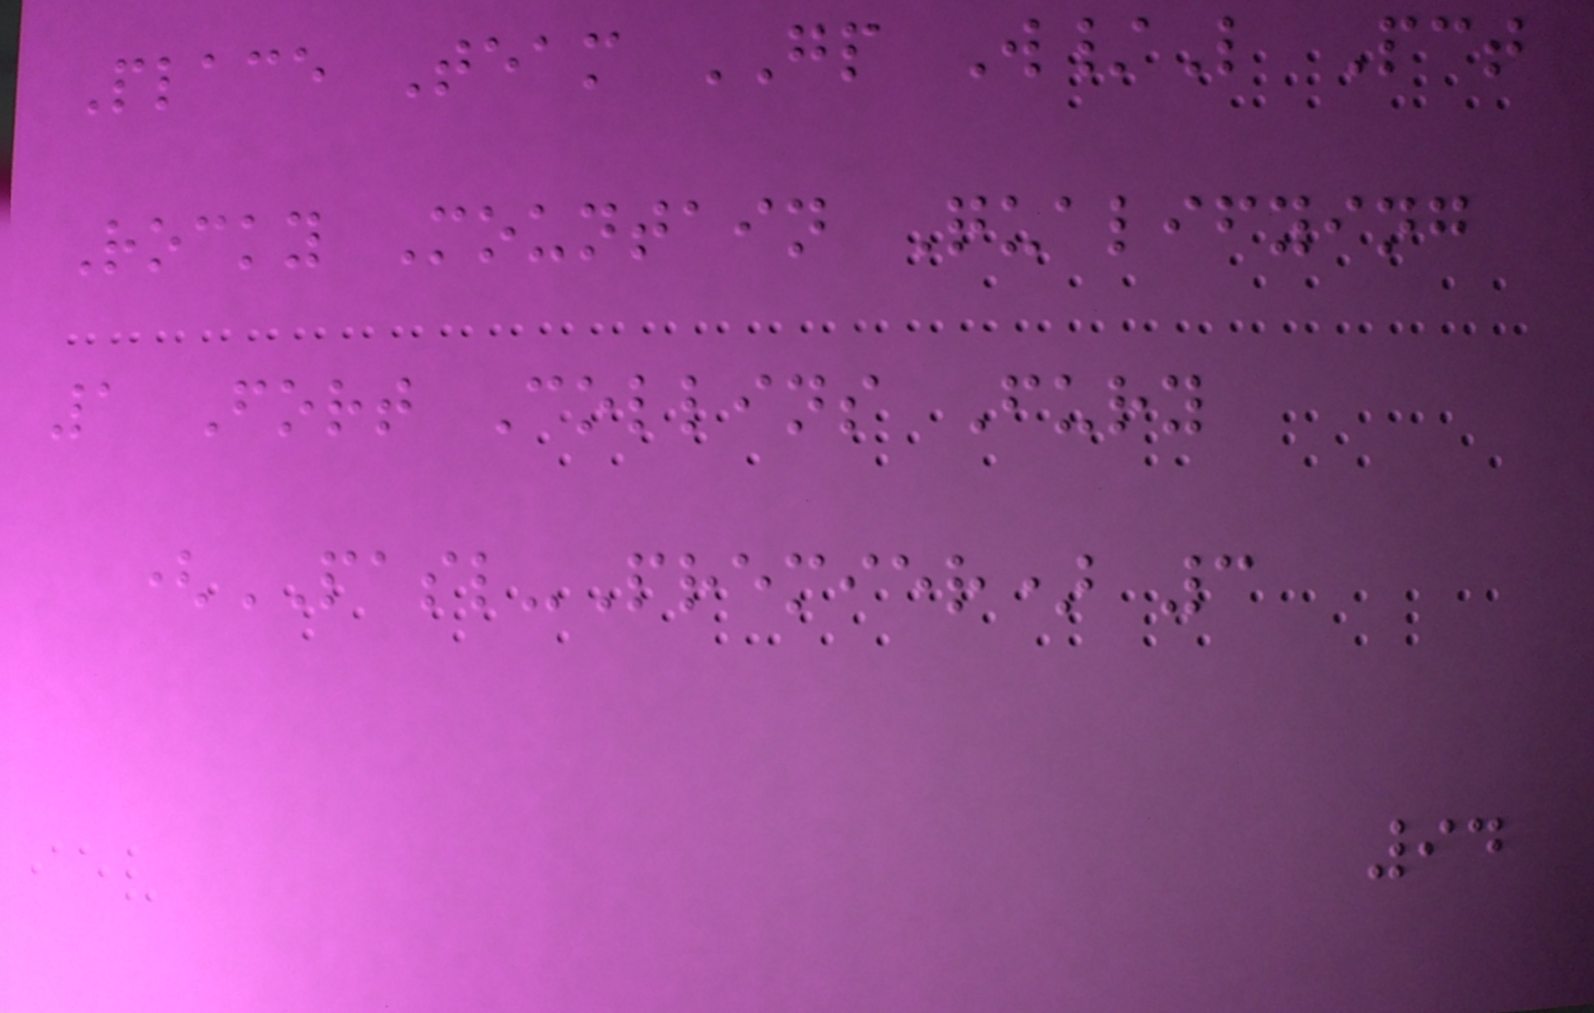Place Team GP W/L Pct
Rocky Mountain Qualifying
1 Fort Collins Fury
(PASL-Premier) 3
94
